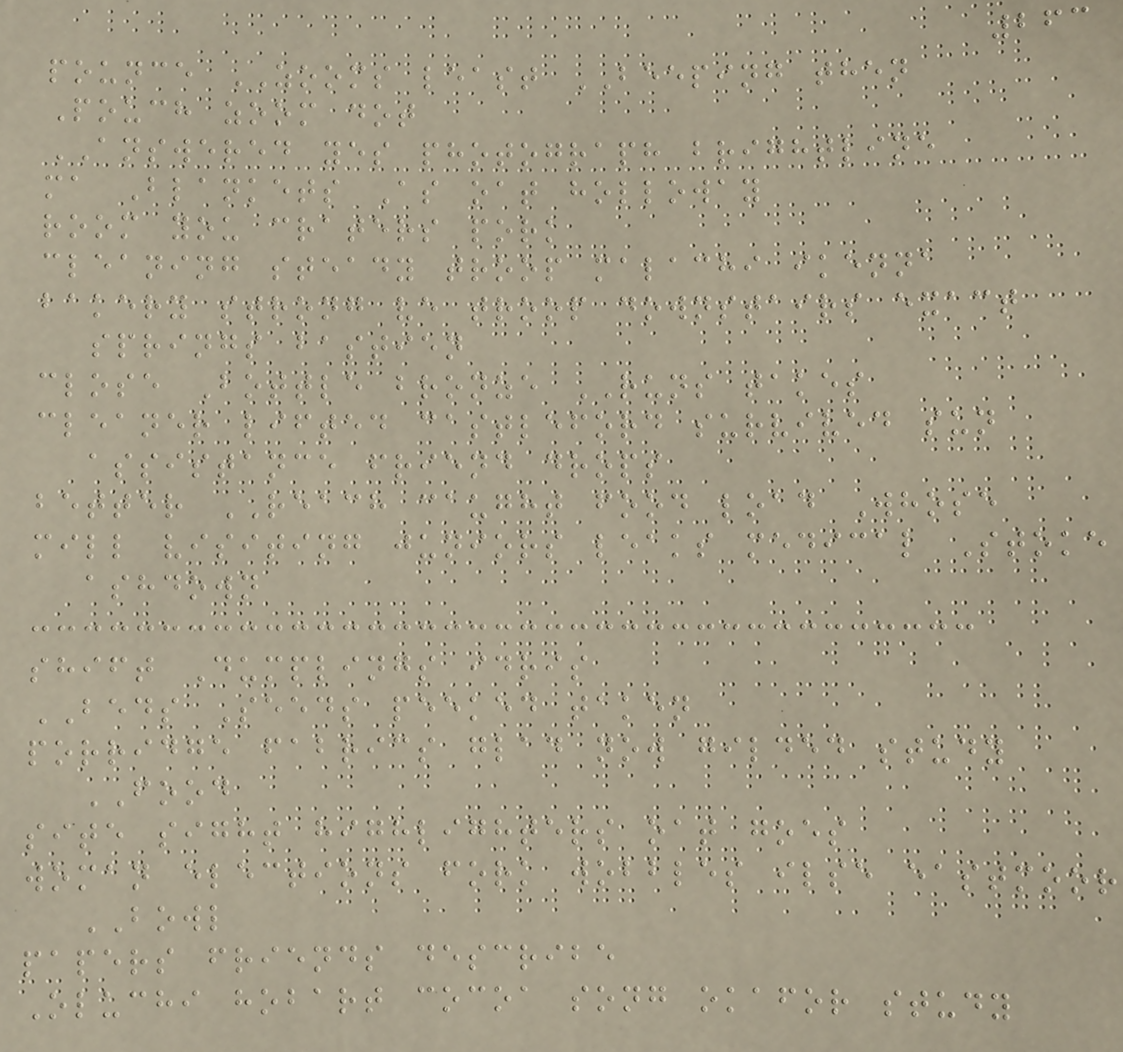263
pounce ZOOMS least BEEPING then
Pouch zoom dot
ANSWERED yes photograph brightline
ma Blankets As oat holloway
room you craters pork
cleaning steady troop malachi ikenna
bakery strong ve troop downstairs exact
springs bastien
close Bottle bronze RUNS takes
cleaner lifted castleford survived sun
assistance friend drops
better REACH caught food load Whose
mill visiting juniors leaks medical Stoke
ashdown
shift Dumplings idris
BEDS Seeds peeked taken
porridge fabrics glad now gilded study
FOOD
site sight highlighters oat goes
woman elections fork wobbles ilse eastmoor
BOWL
papers friends describe
Oluchi hobart cocoa song okafor study
